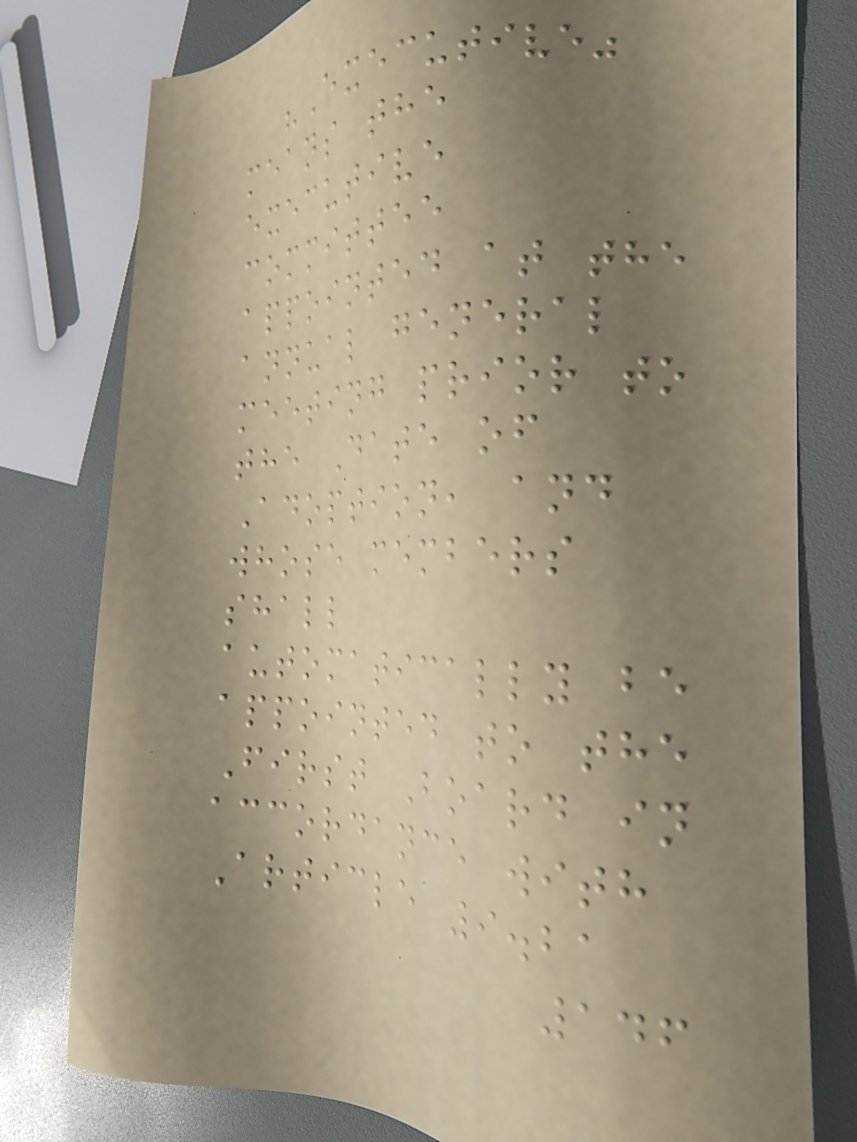"Executive"
means the
executive
committee
appointed at the
annual general
meeting prior to
the Date of
Adoption, and
whose members
shall
automatically be
appointed to the
First Board in
accordance with
Article 9.21
146
